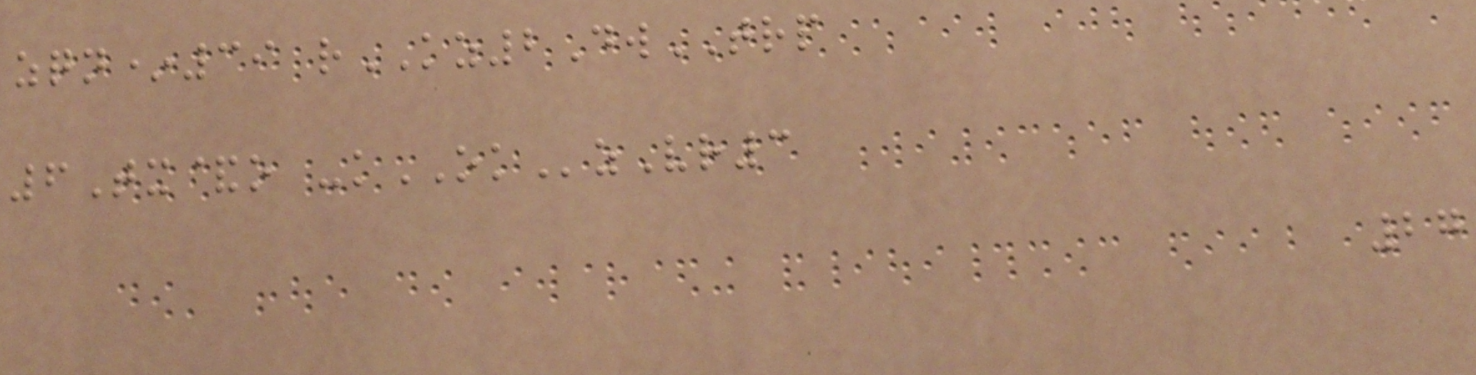zqn*39 rKZ2DwTRP
6Tx&o -kOKzVr3
27
